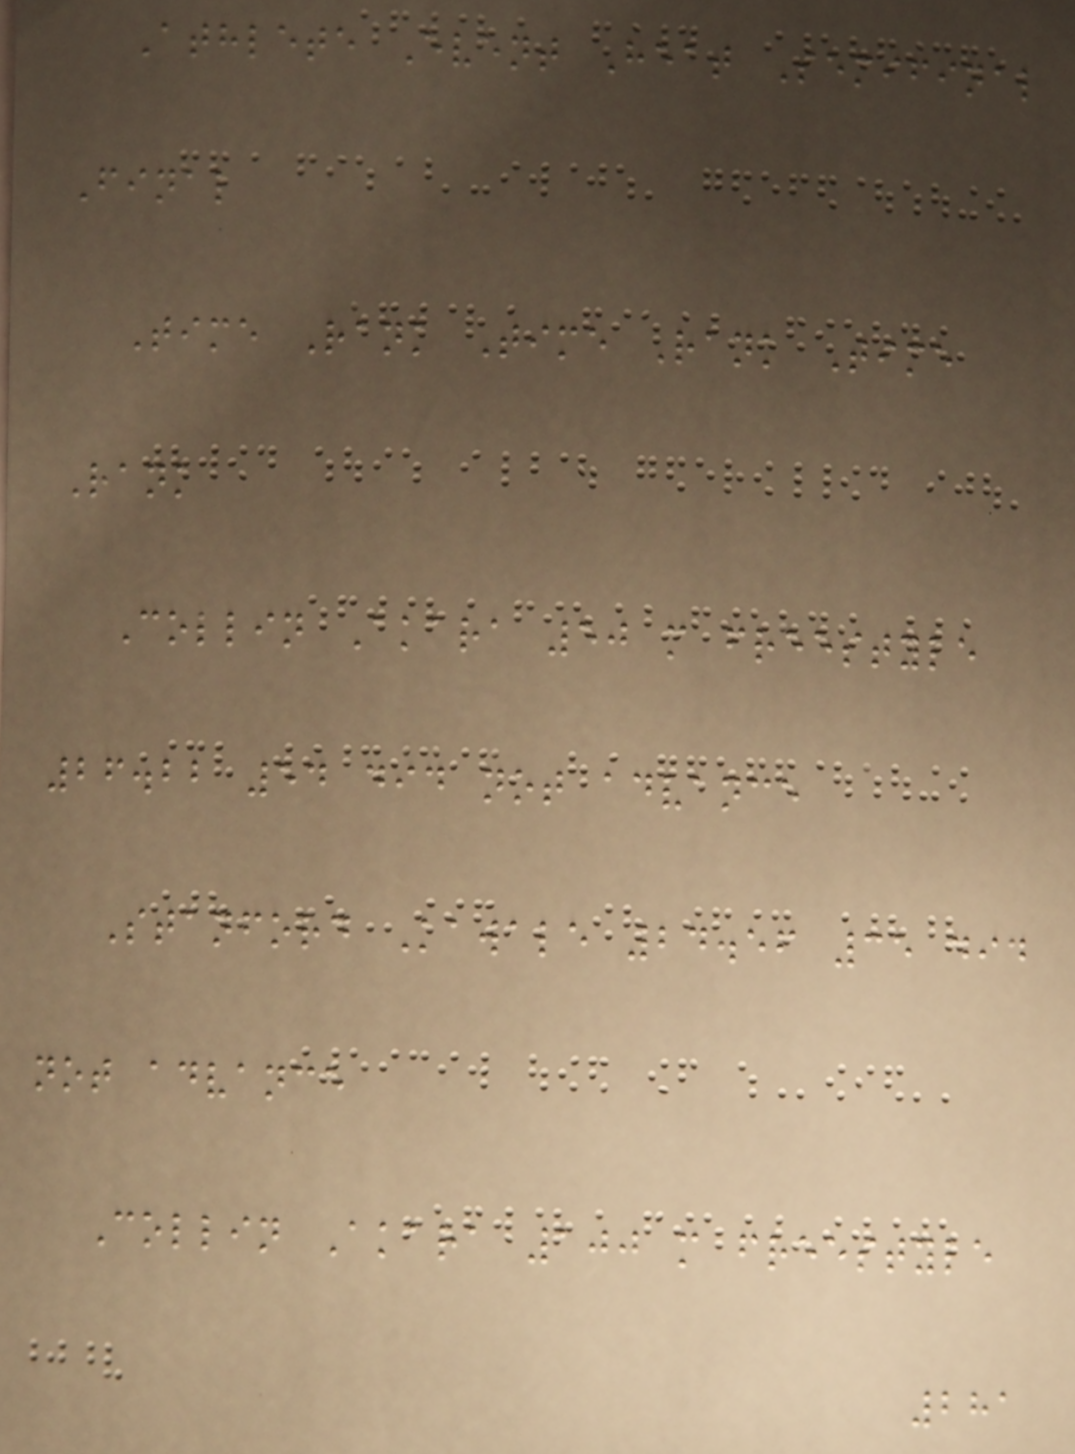Athlete Event Heat Semifinal
Final
Time Rank Time Rank Time
Rank
Collin Akara 50 m freestyle
26.22 54 did not advance
Stanford Kawale 24.56 35 did
not advance
Collin Akara 100 m freestyle
281
